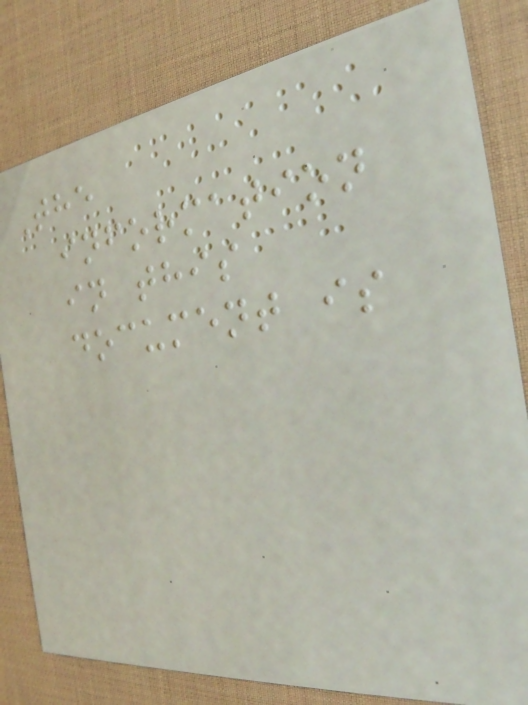The
information
in this
document is
